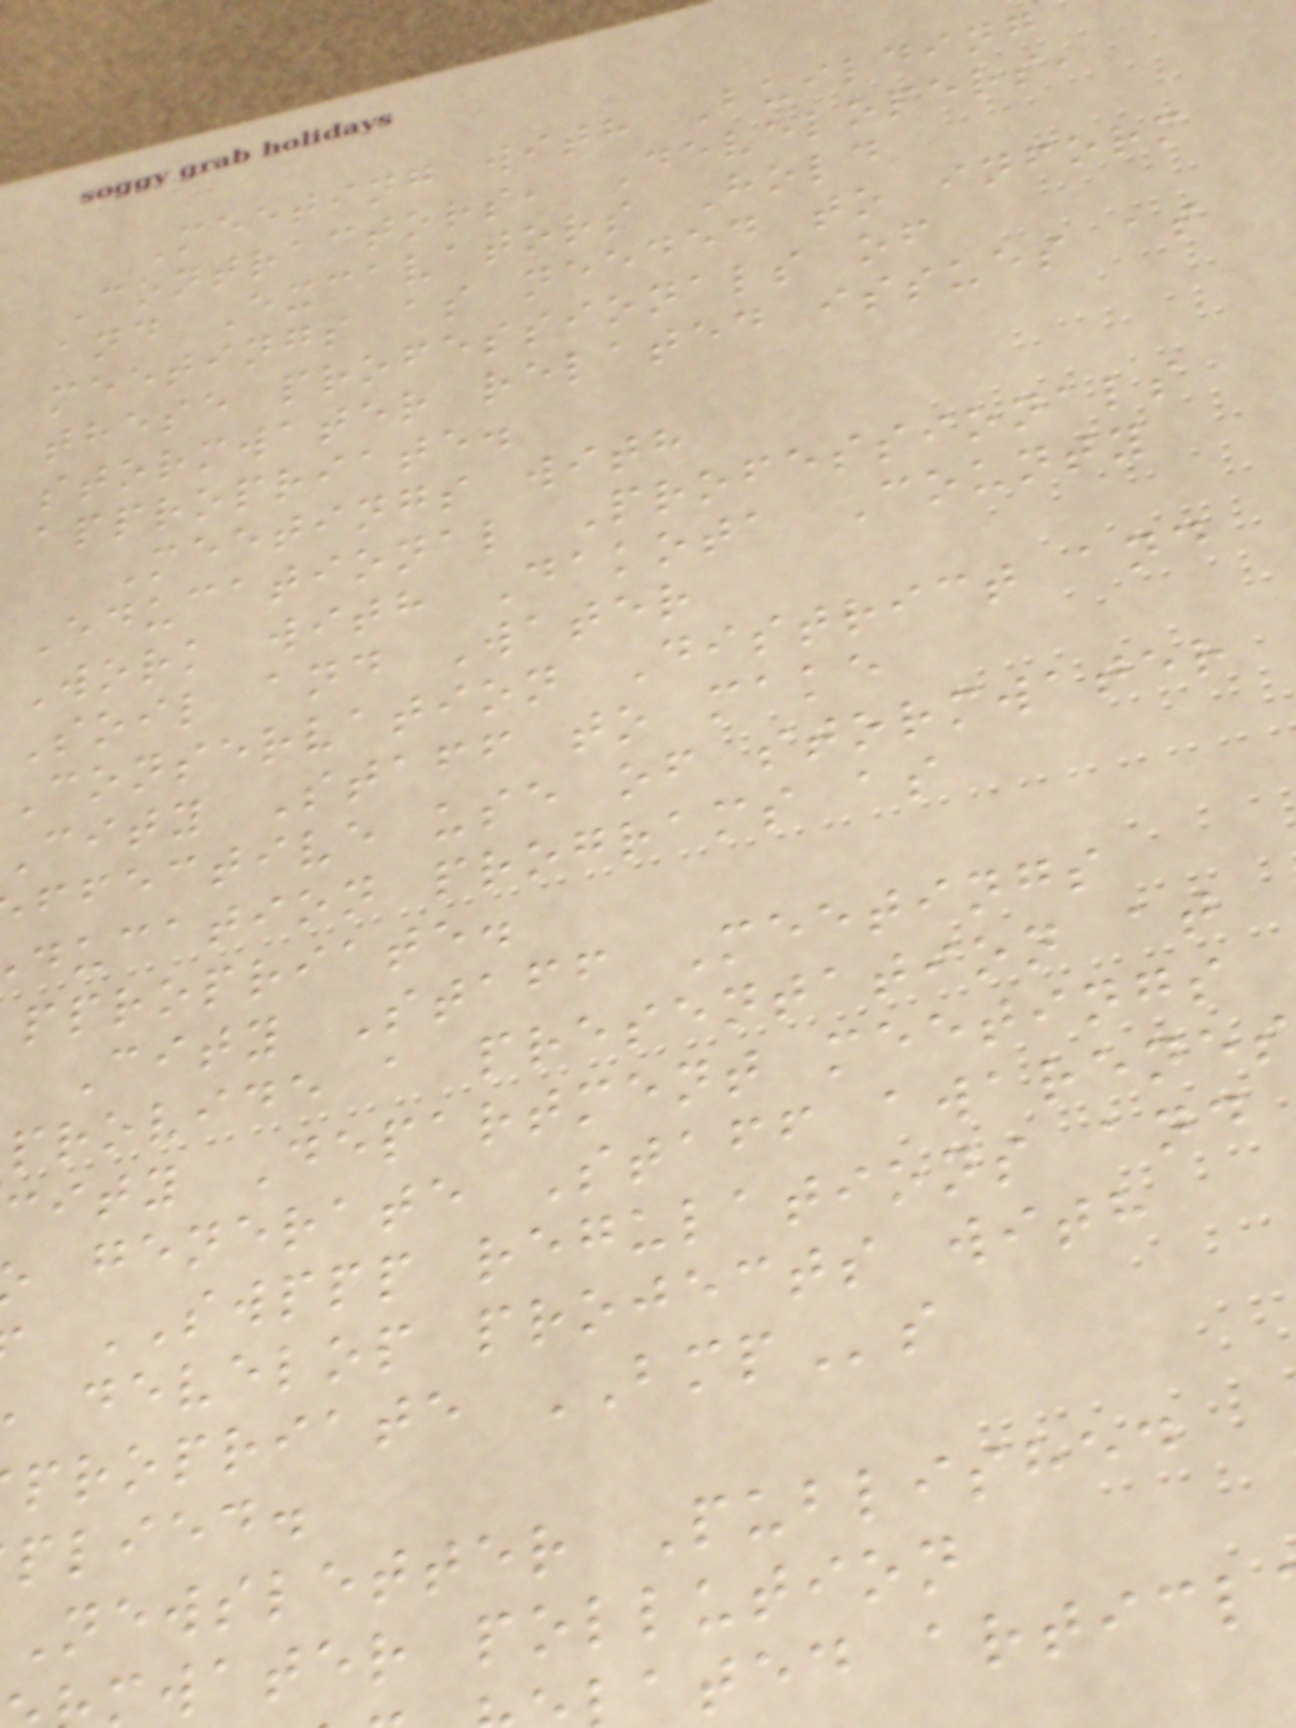Meeting with Building
Contractors, Developers,
and Excavators Hold
meetings as needed to inform
these professionals of
stormwater related issues as
appropriate.
Meetings with
Educational Professionals
Work with Dakota County
Soil and Water
Conservation District and
city Staff to make
ffective use of stormwater
ducation programs as
ppropriate.
City Staff Meetings
provide a presentation at
city Department meetings
generate Staff awarenes
SWPPP regulations and
develop projects with
propriate BMPs
plied.
Newsletter Published
water pollution
ated articl
